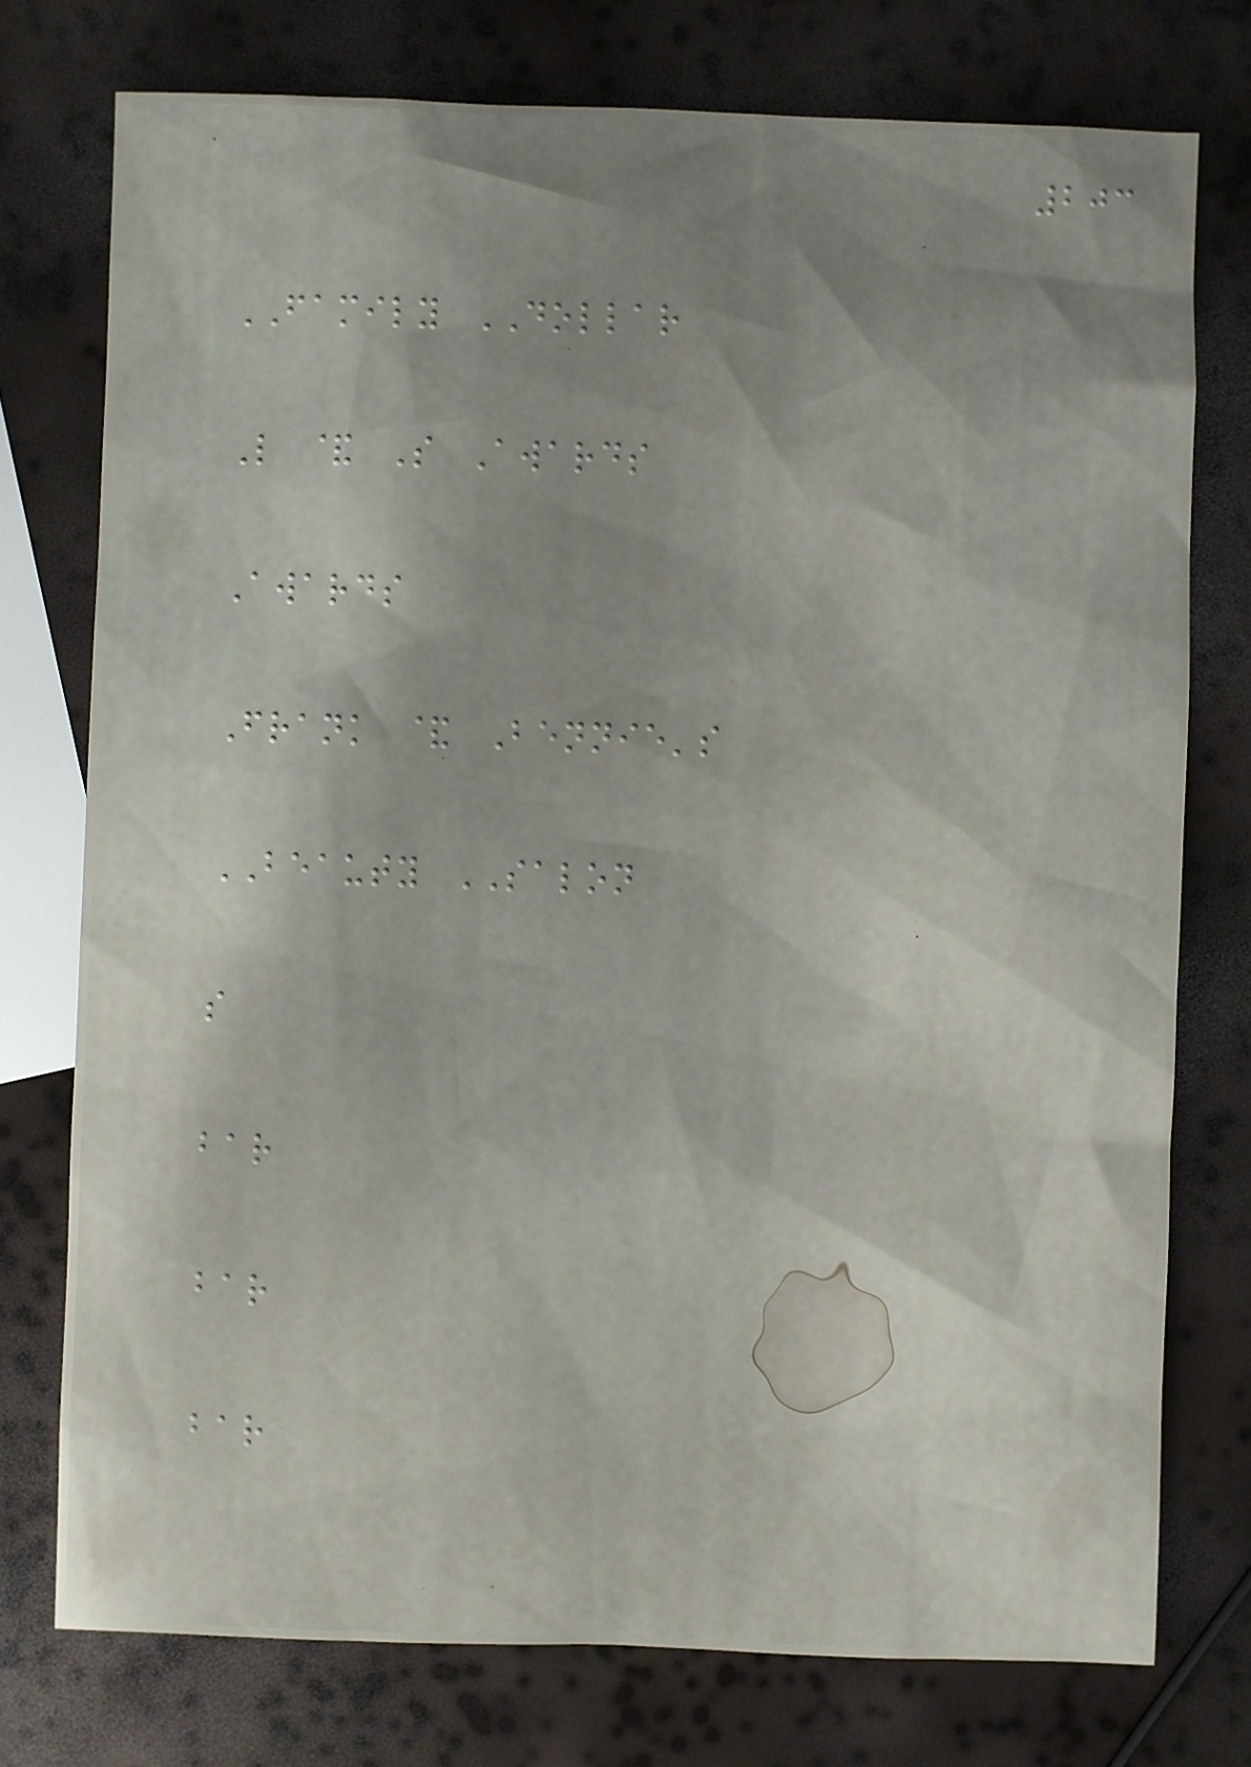203
FAMILY DOLLAR
L & S Awards
Awards
Frank & Bennie's
BEAUTY SALON
s
bar
bar
bar
